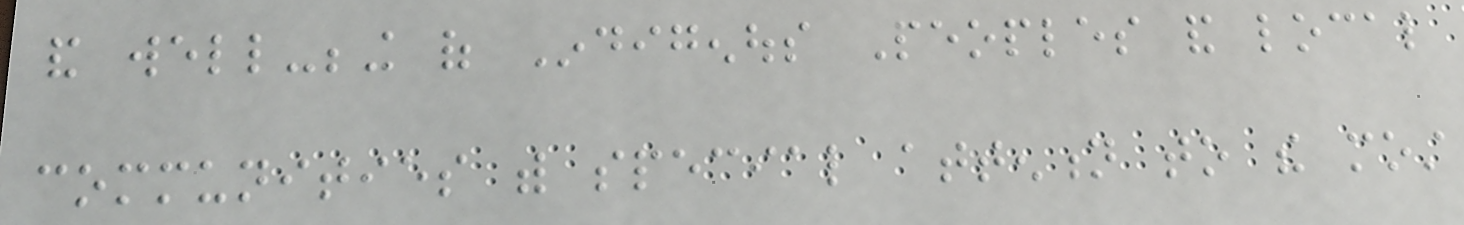and well-being of Indigenous Peoples and local
communities with special attention to the most
